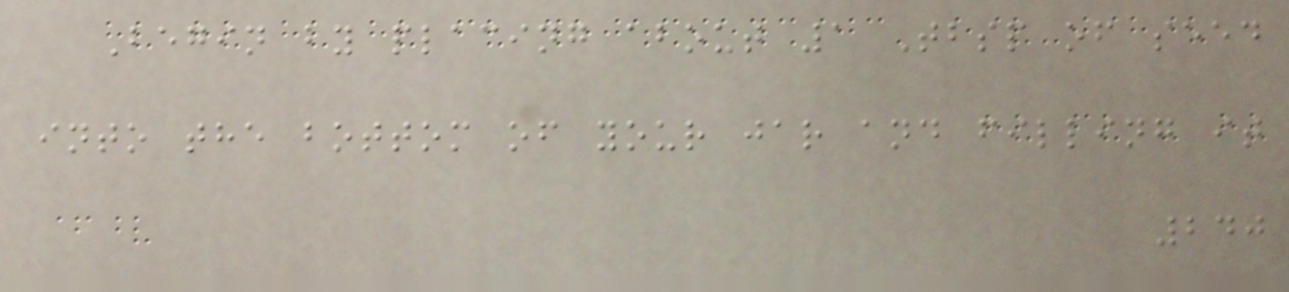Begin by placing about 1 Tbsp of seed
into the bottom of your jar and filling it
240
